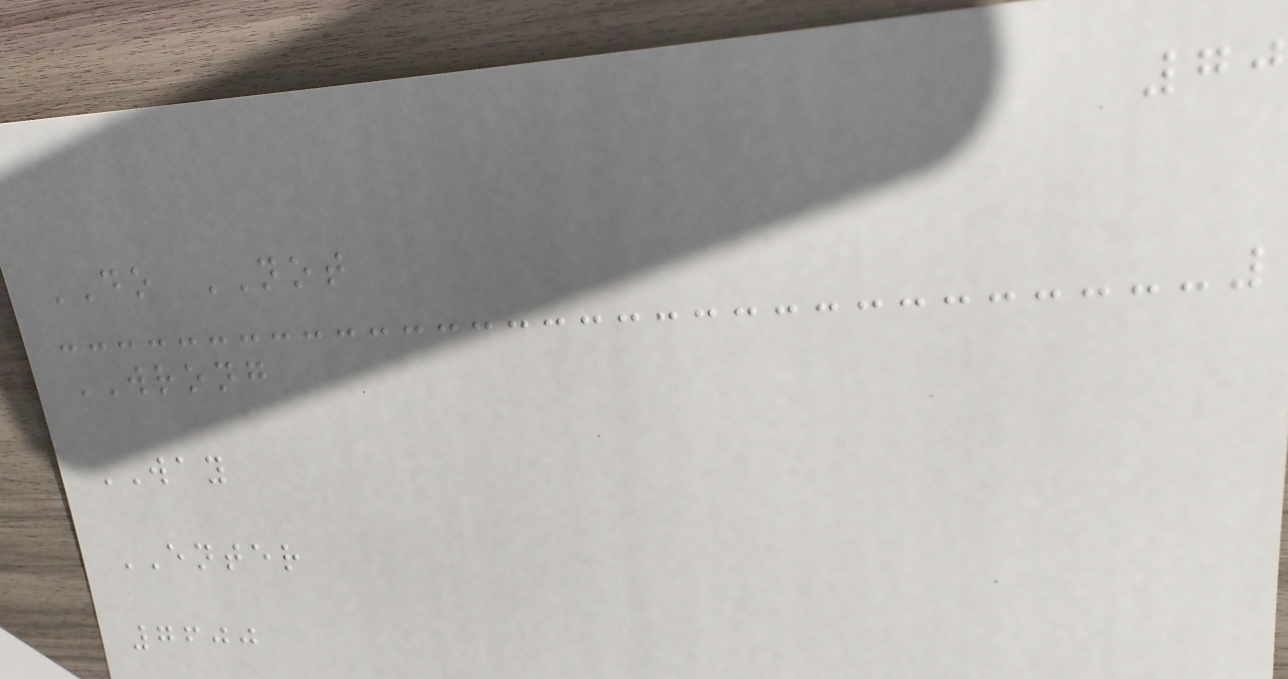70
DO NOT
WRONG
WAY
ENTER
7600
